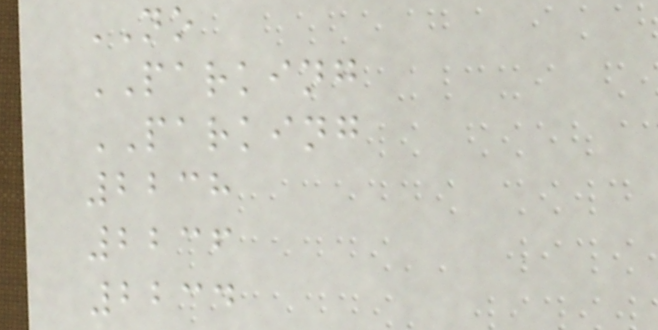NO
PARKING
PARKING
2238
2236
2234
